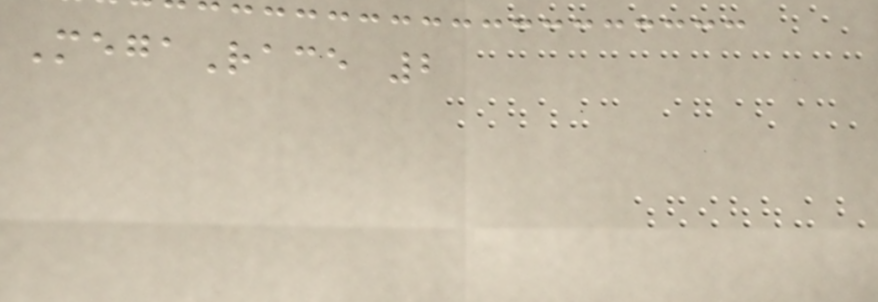MegaRace 2
